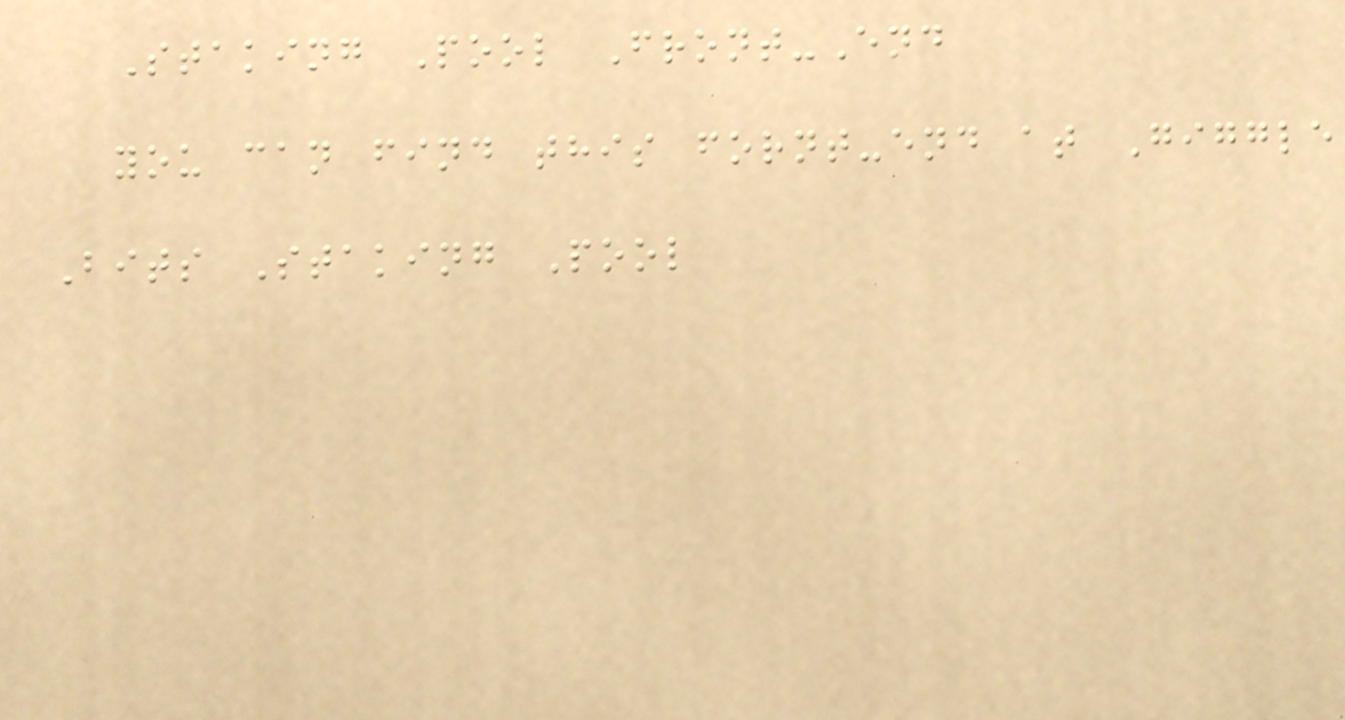Staking Pool Front-End
you can find this fornt-end at Giggle
Bits Staking Pool
